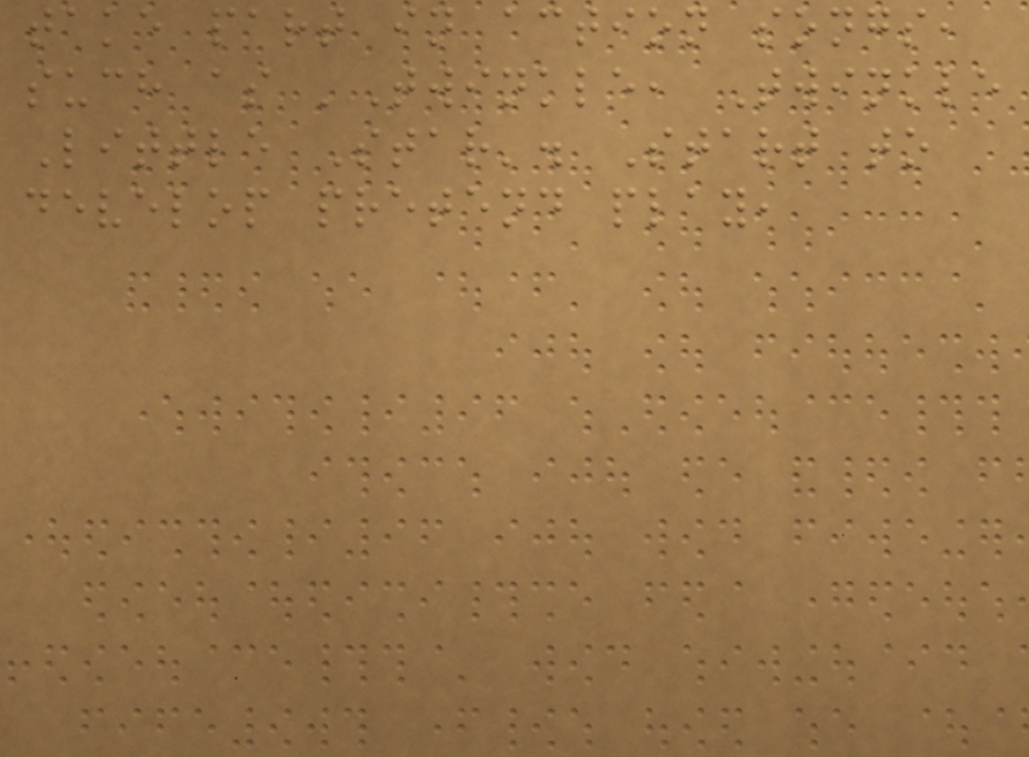take part in action songs,
such as 'Twinkle, Twinkle
Little Star'. Start to
develop pretend play,
